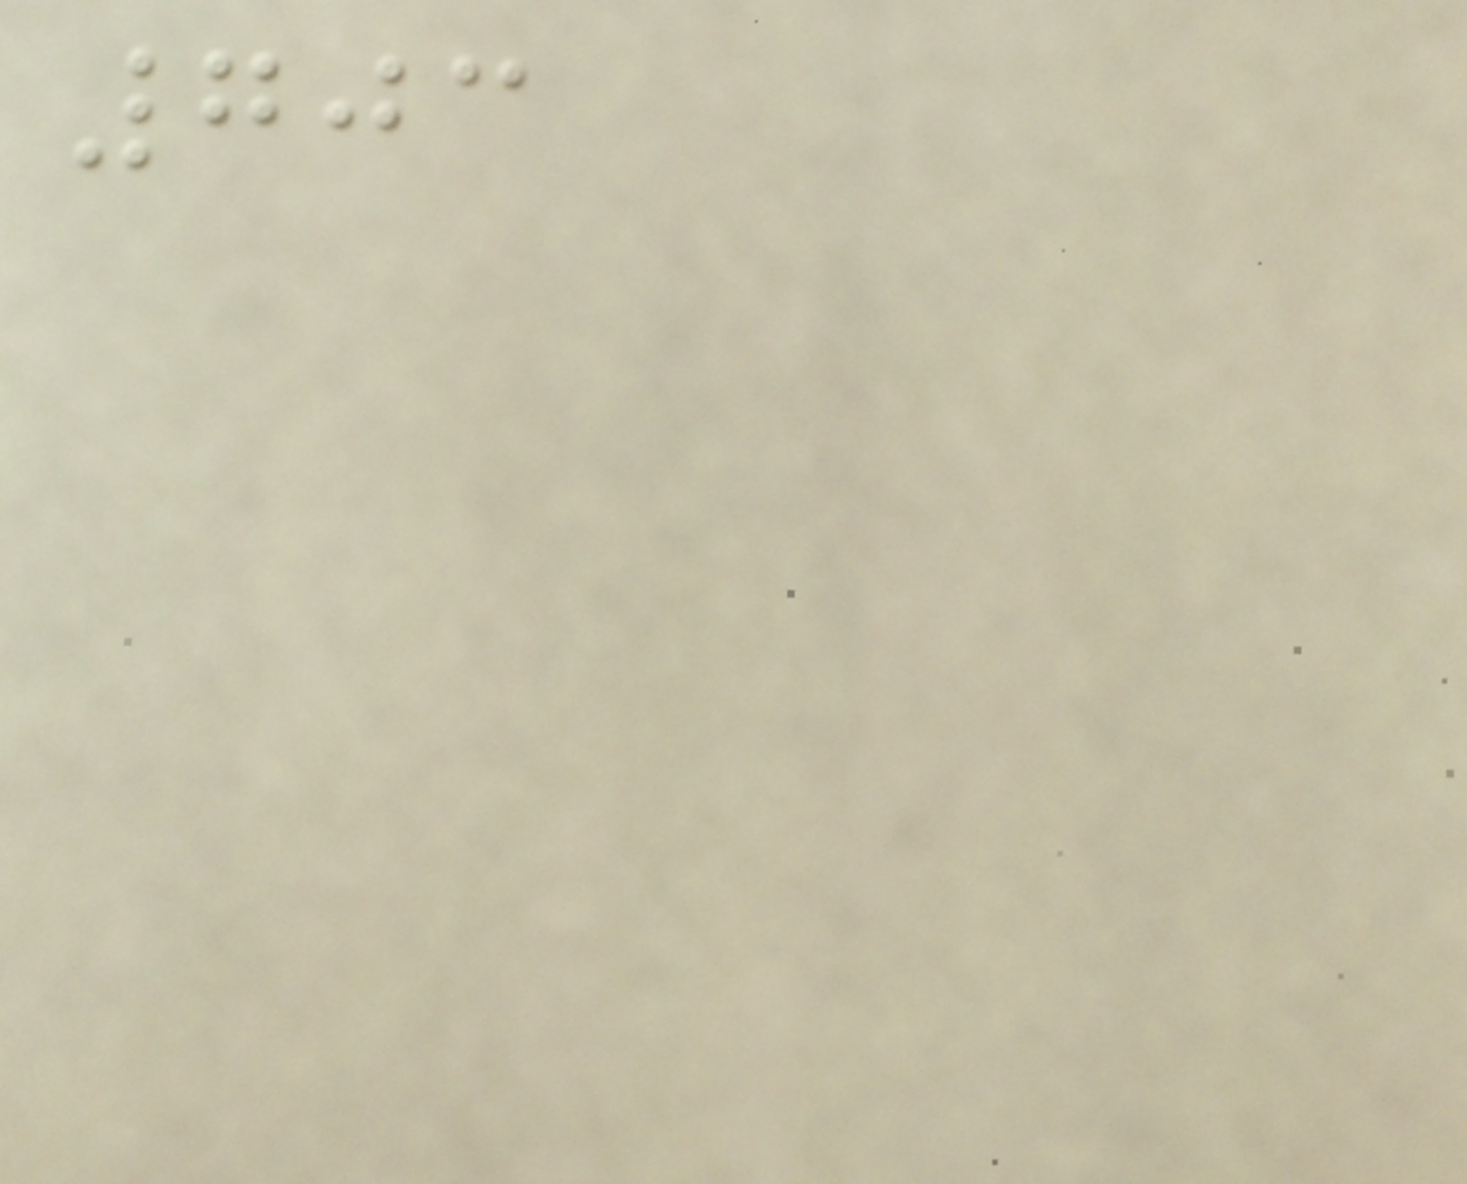703
